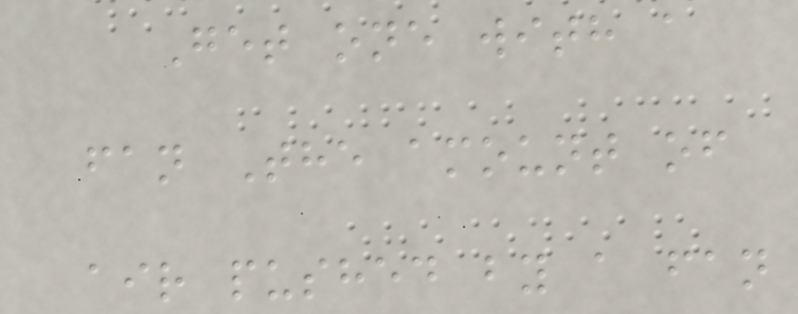Get one with a
fan The amount of
air pushed by a fan
